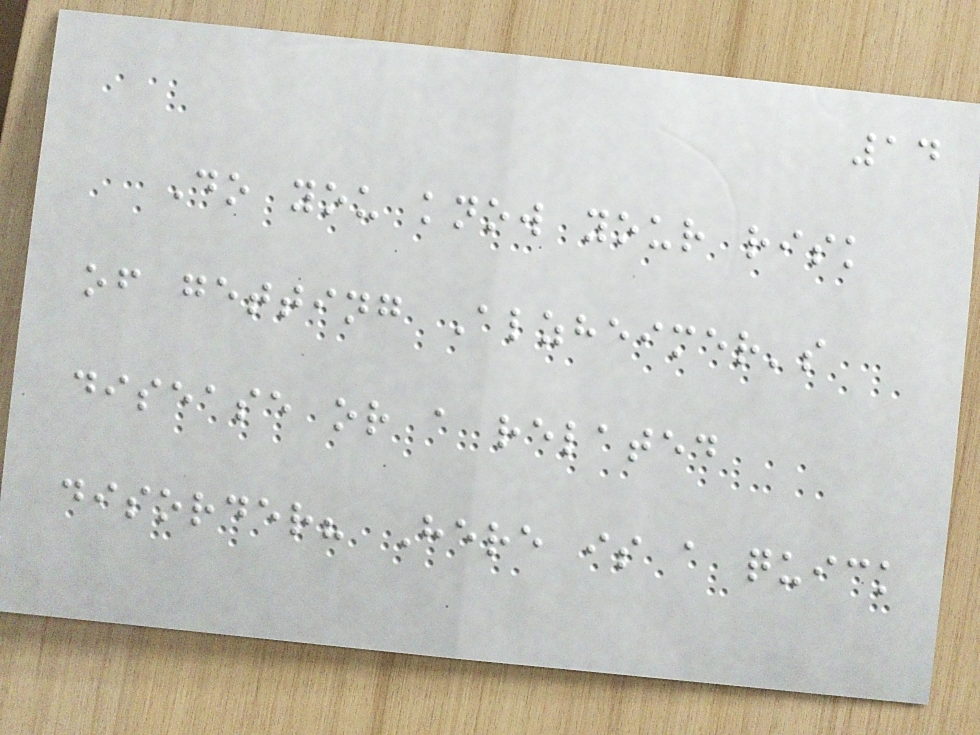14
Do you know your risk
of getting Alzheimer's
disease or a related
disorder? Here is a quick
